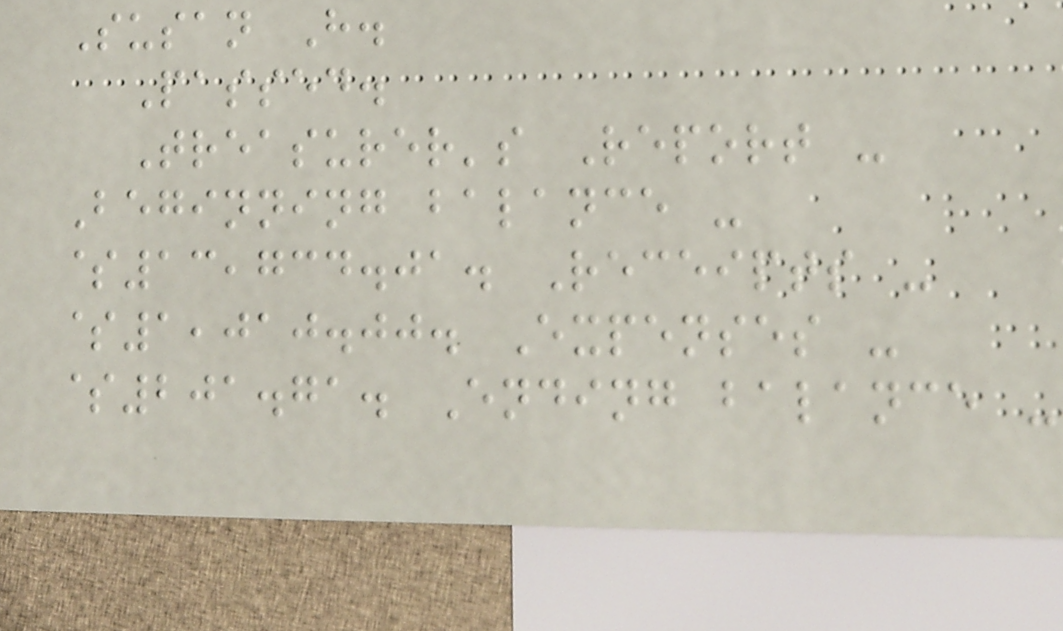Susan H.
Passed.
Treasurer's Report -
Beginning balance -
$13,734.01. Receipts -
$1,010.00. Expenses -
$201.71. Ending balance -
